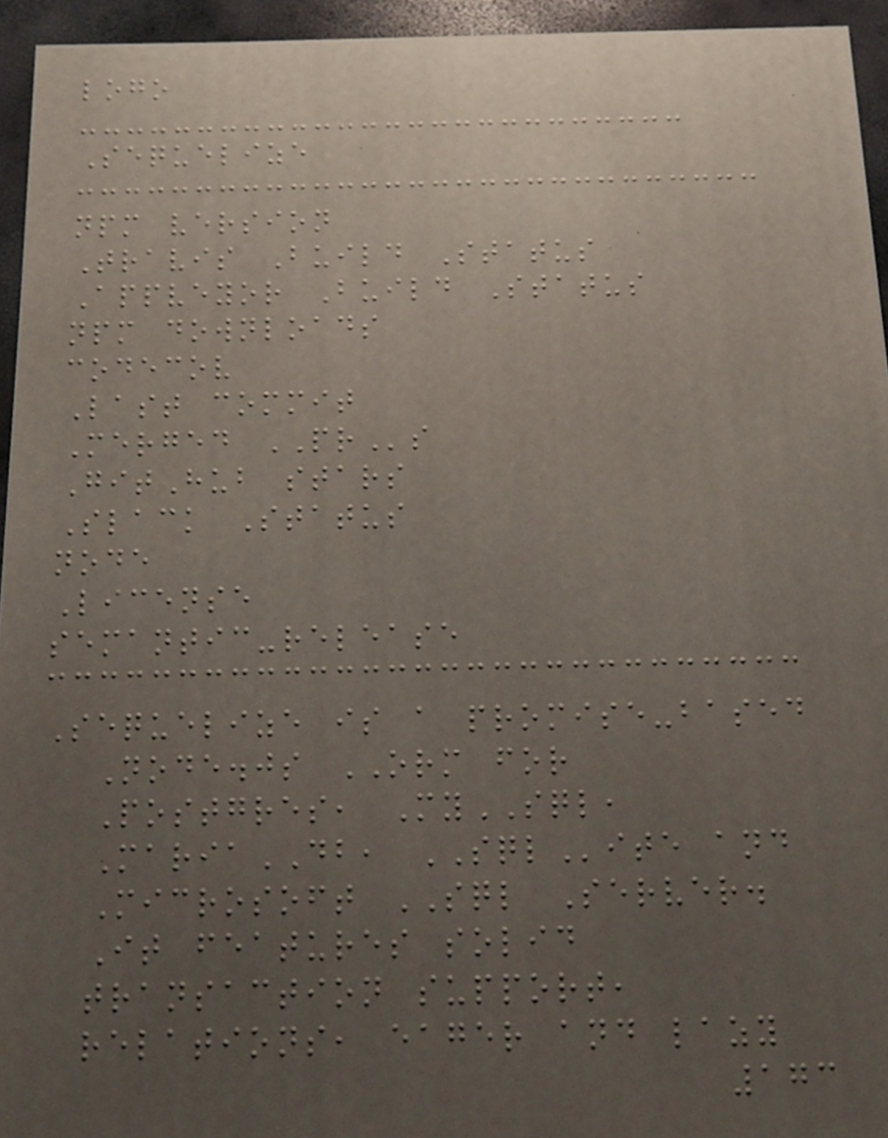logo
Sequelize
npm version
Travis Build Status
Appveyor Build Status
npm downloads
codecov
Last commit
Merged PRs
GitHub stars
Slack Status
node
License
semantic-release
Sequelize is a promise-based
Node.js ORM for
Postgres, MySQL,
MariaDB, SQLite and
Microsoft SQL Server.
It features solid
transaction support,
relations, eager and lazy
173
